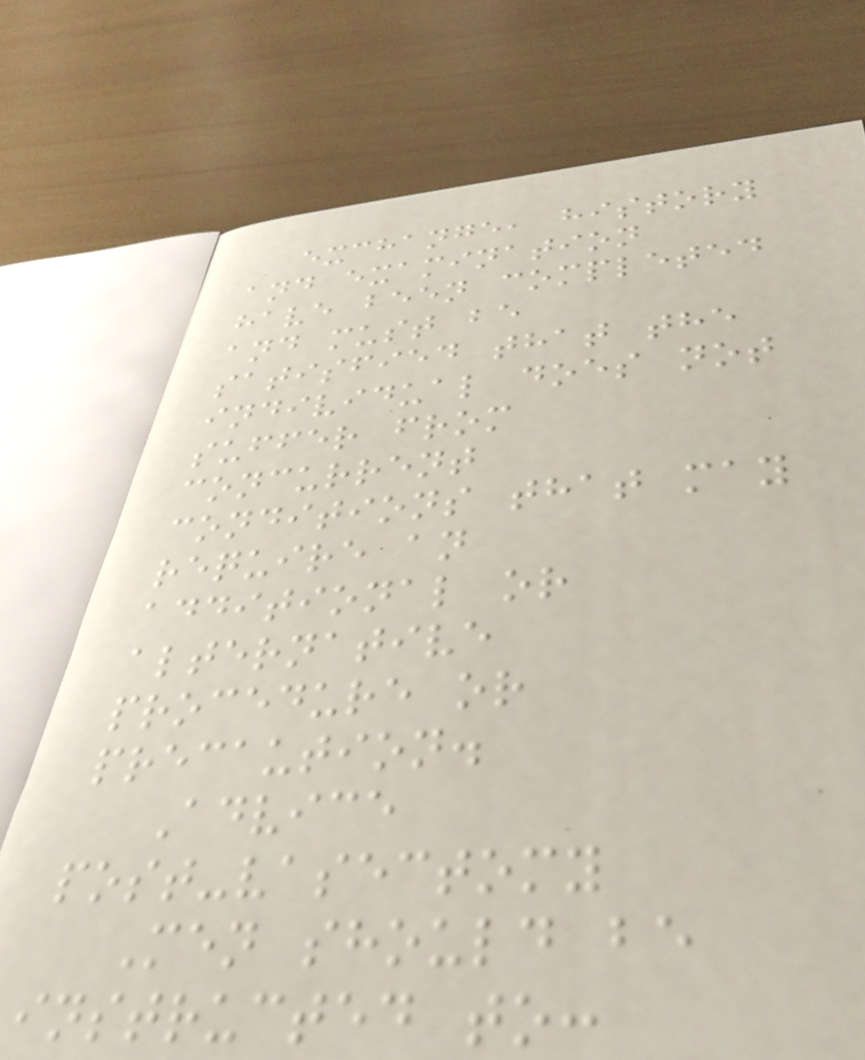exchange, history
and examination
have been completed
and must be
satisfied that the
individual does not
suffer from
concurrent
conditions that may
require an
additional or
alternative
procedure or
precaution.
Advice
post-vasectomy
Men should be
instructed to:
